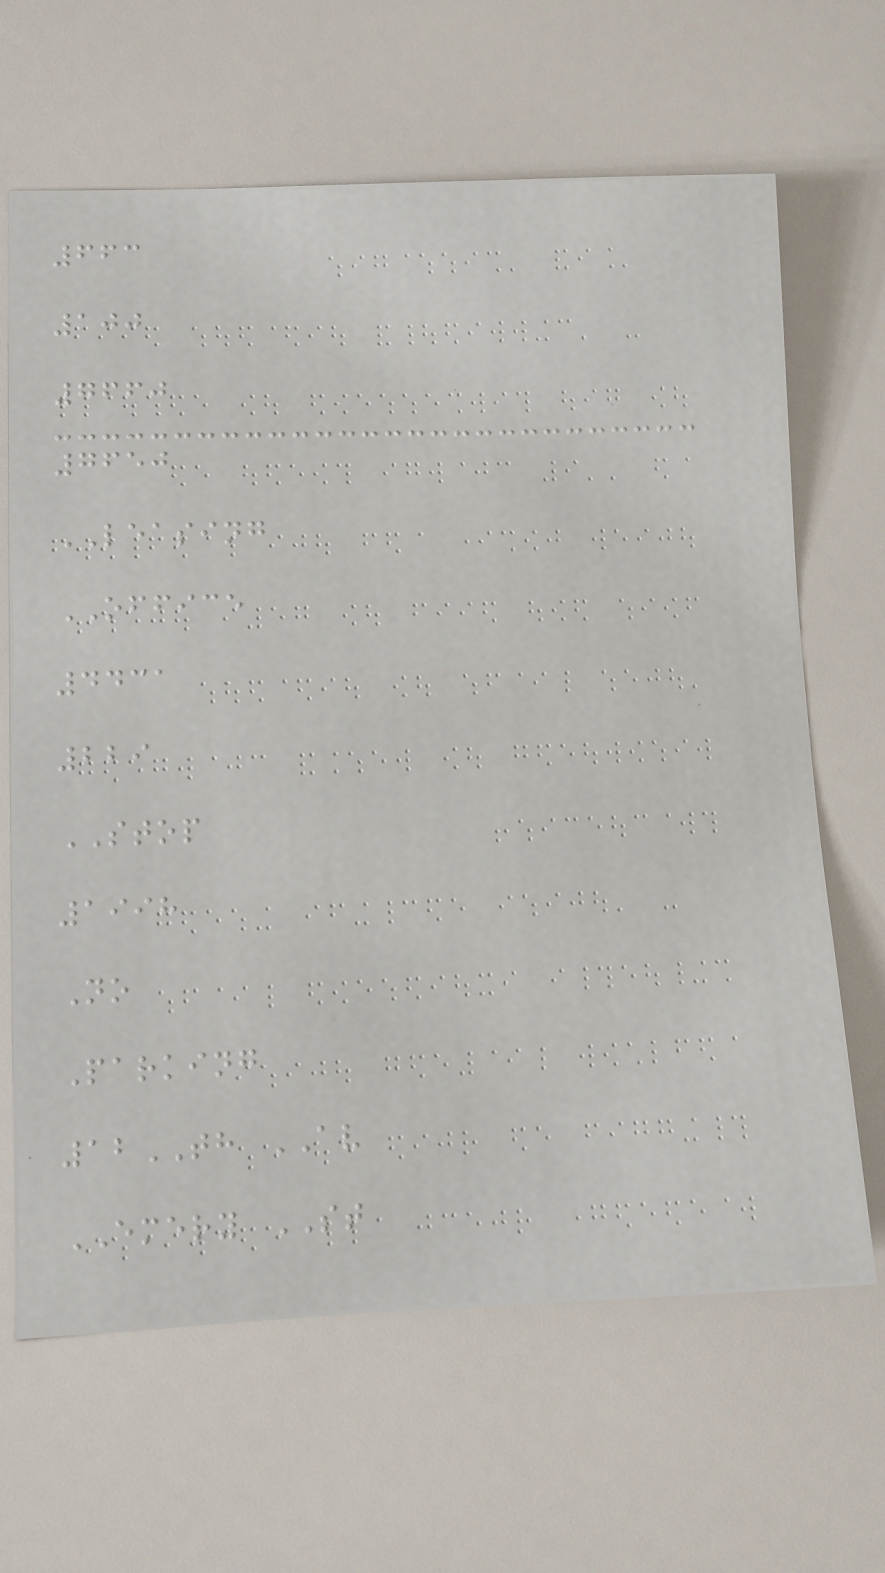663
100
7660
7650
LEASING
OFFICE
4431
229
STOP
1998
No
Parking
12TH AV
EMERY ST
